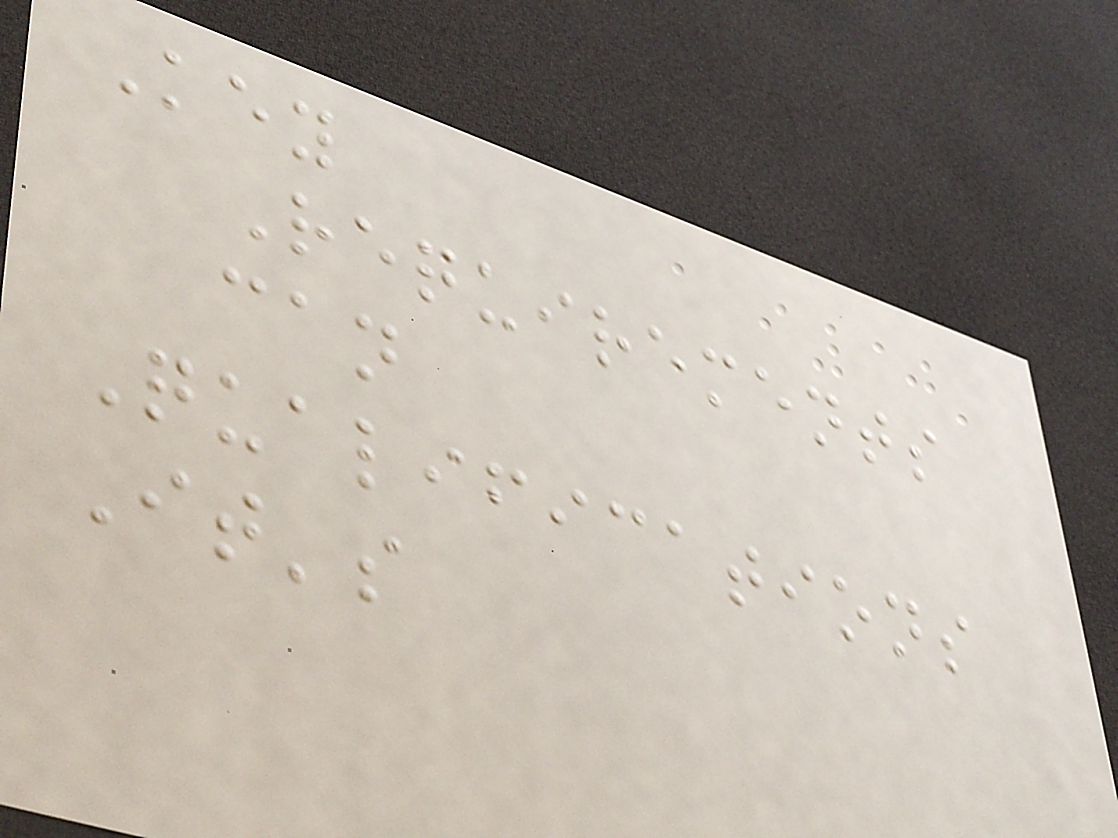Key
Requirements
can
Qualifications
It's
